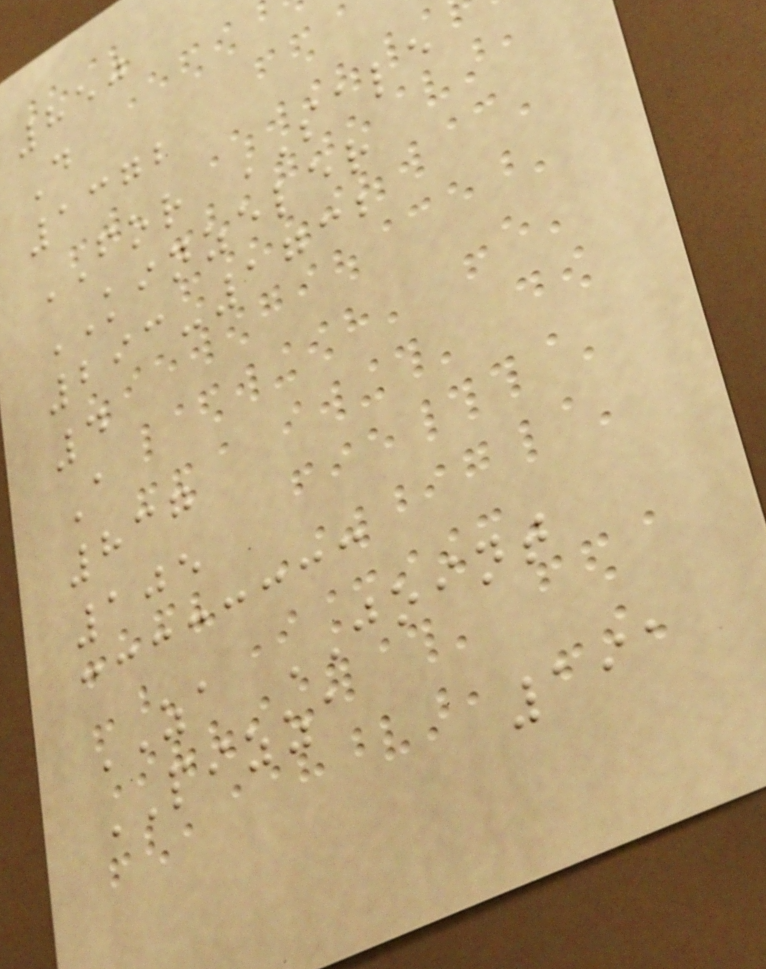850
D
1372
FOR SALE
KINZELER
293-1732
4
A
837
105
ZA JOINT
PIZZA
191
